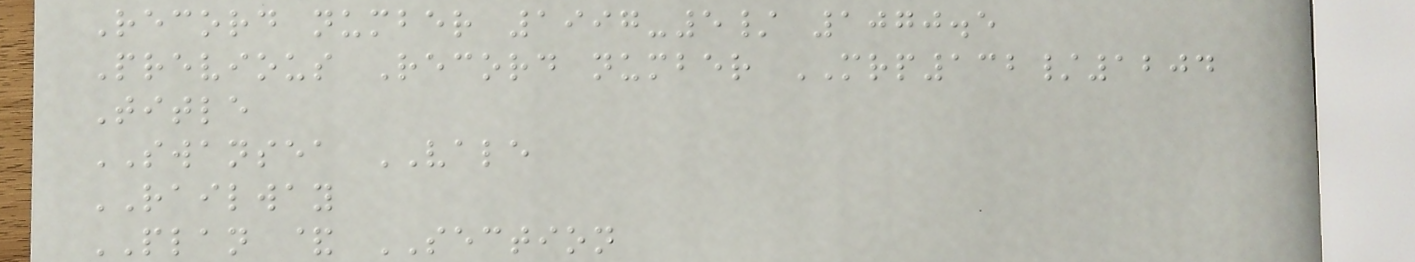Record number 1997-5/ 1070.5
Previous Record number MRP132/1204
Title
SWANSEA VALE
RAILWAY
PLAN & SECTION
